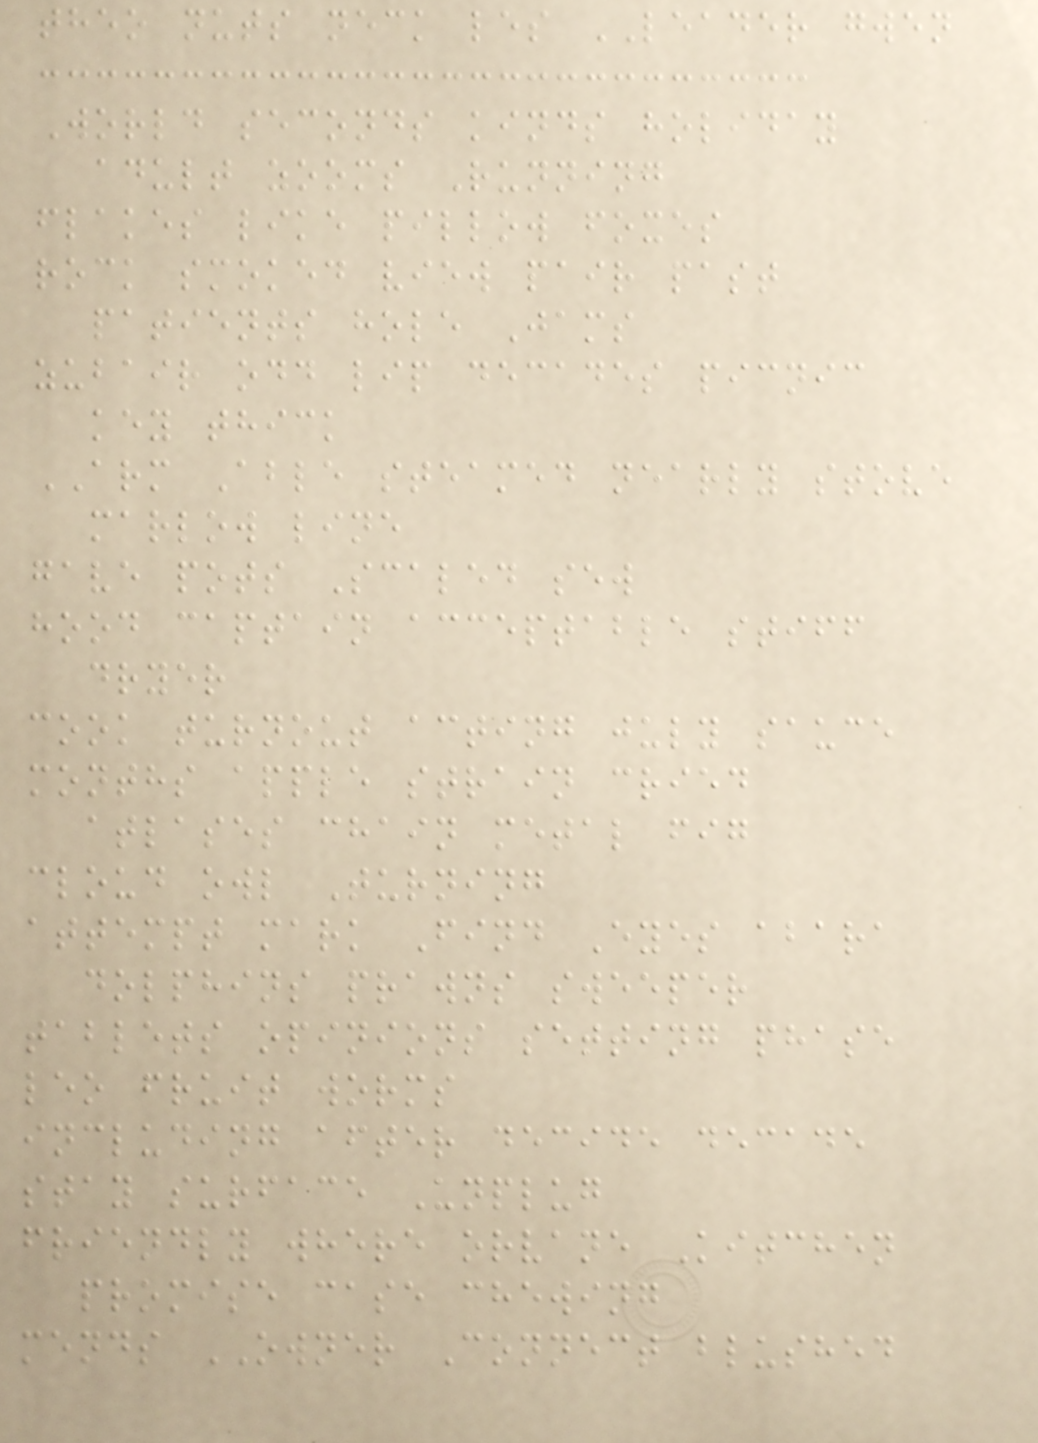theo nuts neck les LEADER gwen
World seconds kinds holiday
adult zooms Running
flakes like pillow foxes
rock smoked view pair past
patients hole Jams
zubair odd lip decades picnic
key thick
ARM Able steamed nearly stove
marlow line
gave pots Scaled sew
hood captain acceptable stiff
dryer
cook turnout acting july sauce
months apple strain cried
atlases chain metal fig
cloud owl Turning
attempt mark Find Eyes abara
dolphins prawns sweeper
tablets opinions setting phase
leo fruit worms
including after decide decade
stay surface Unplug
friendly where orvane Kitchen
promise case chewing
mends OWNER Connect blushed
